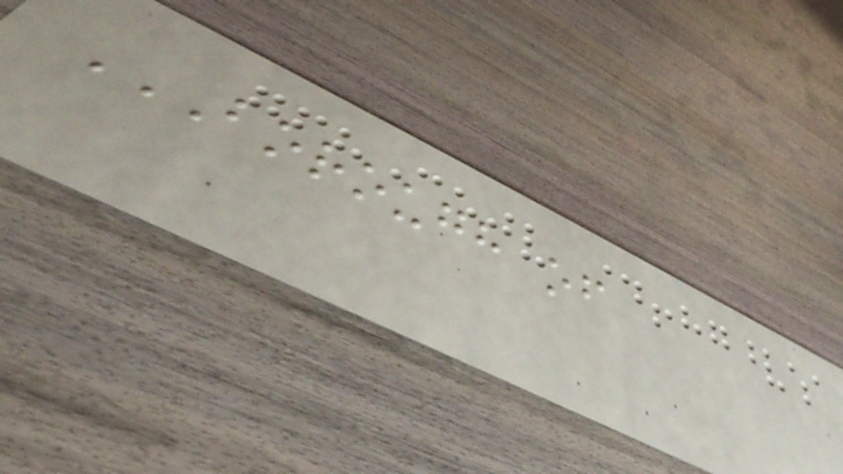BOROUGH OF
